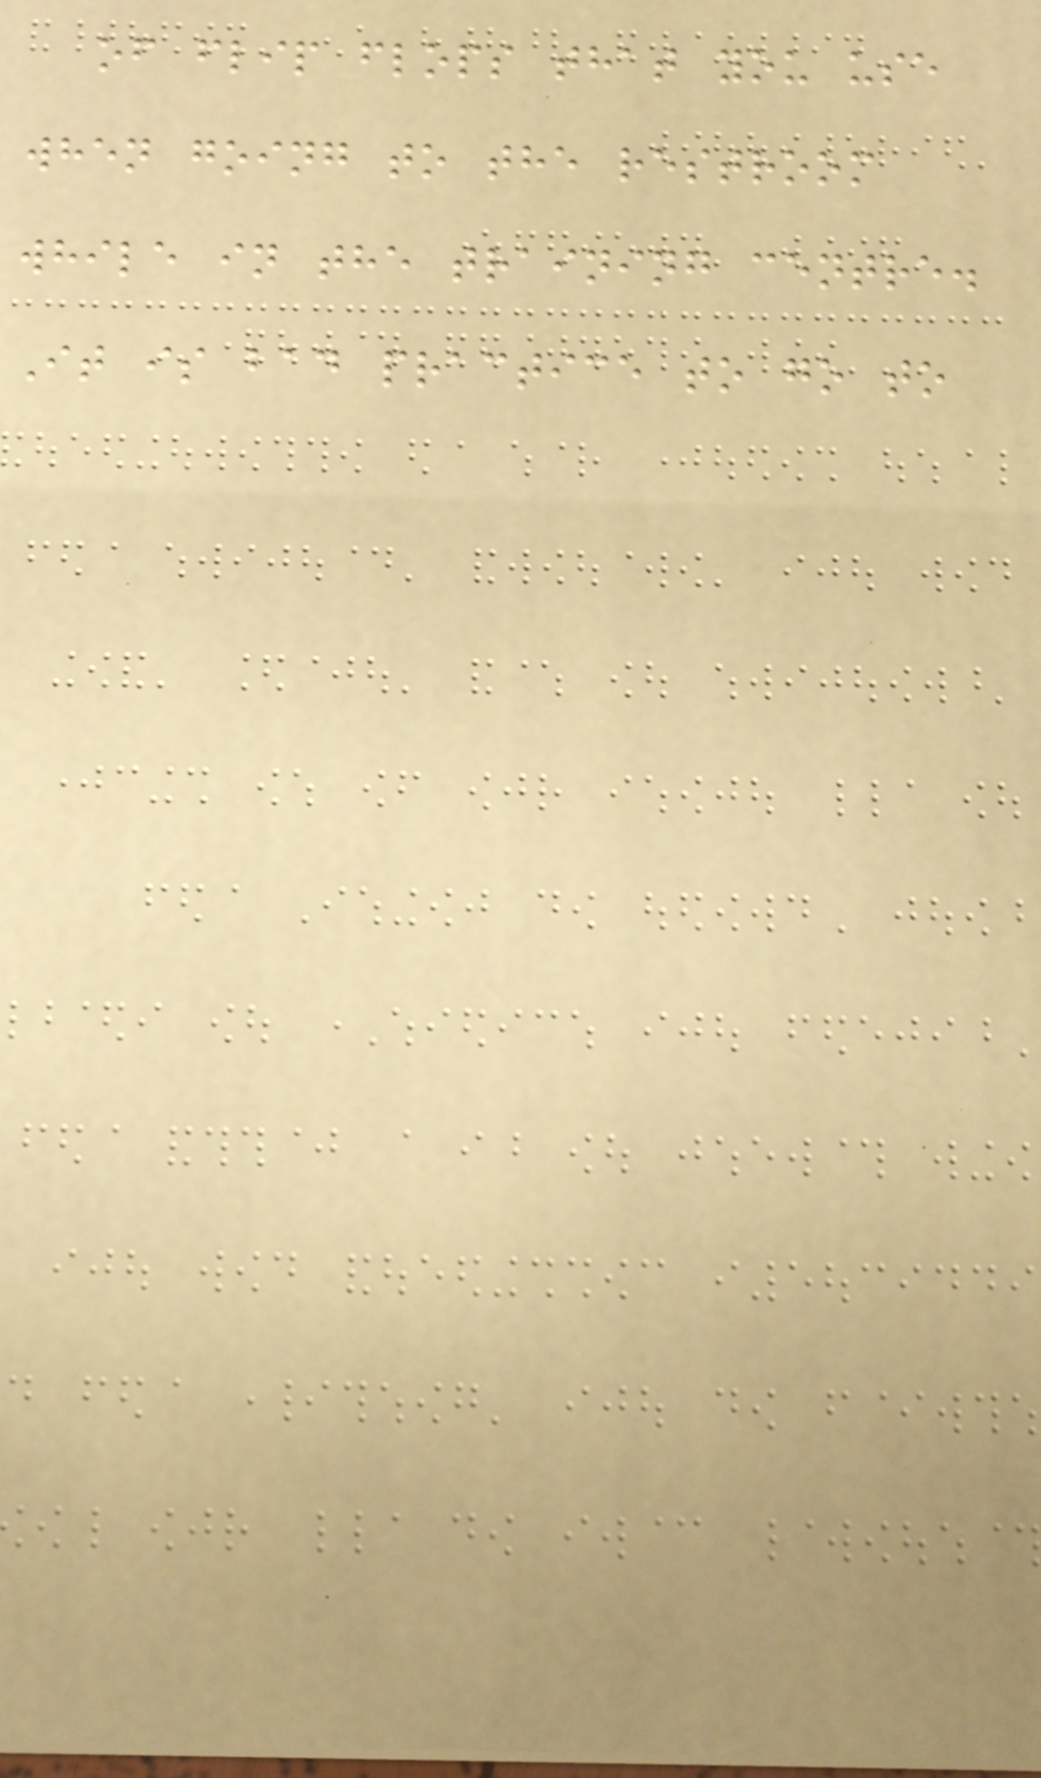of flip flops that you use
when going to the restroom
while in the training centre.
It is bad practice to go to
